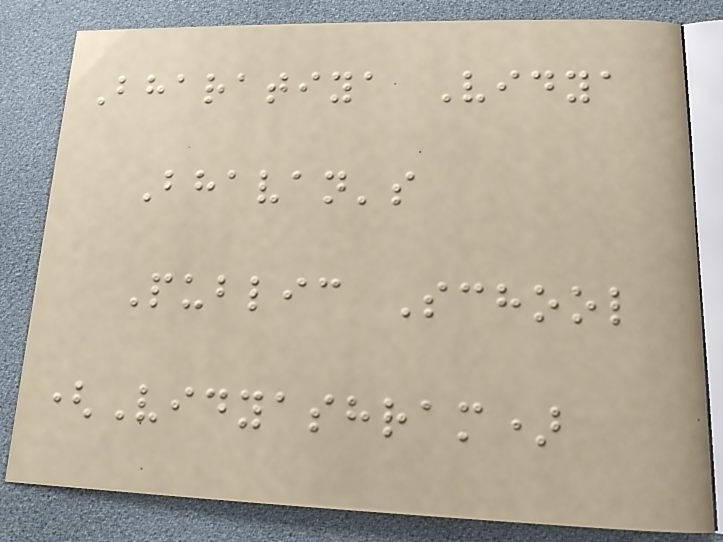Bharatiya Vidya
Bhavan's
Public School
(Vidyashram)
